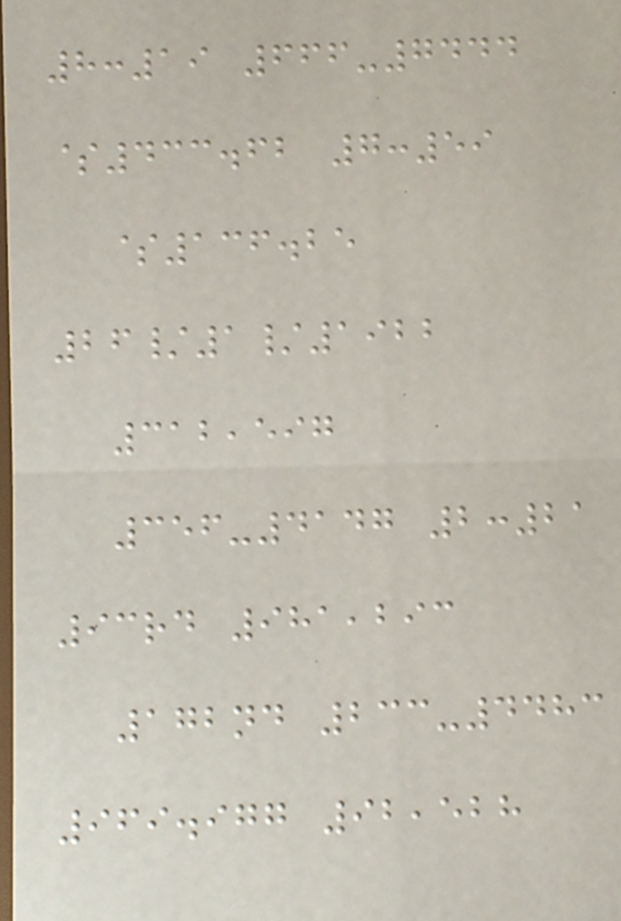8:19 666-7444
$433.62 7:59
$136.25
26/1/1922
312,597
356-4147 2:21
93rd 981,293
172nd 233-4483
969.977 92,528
